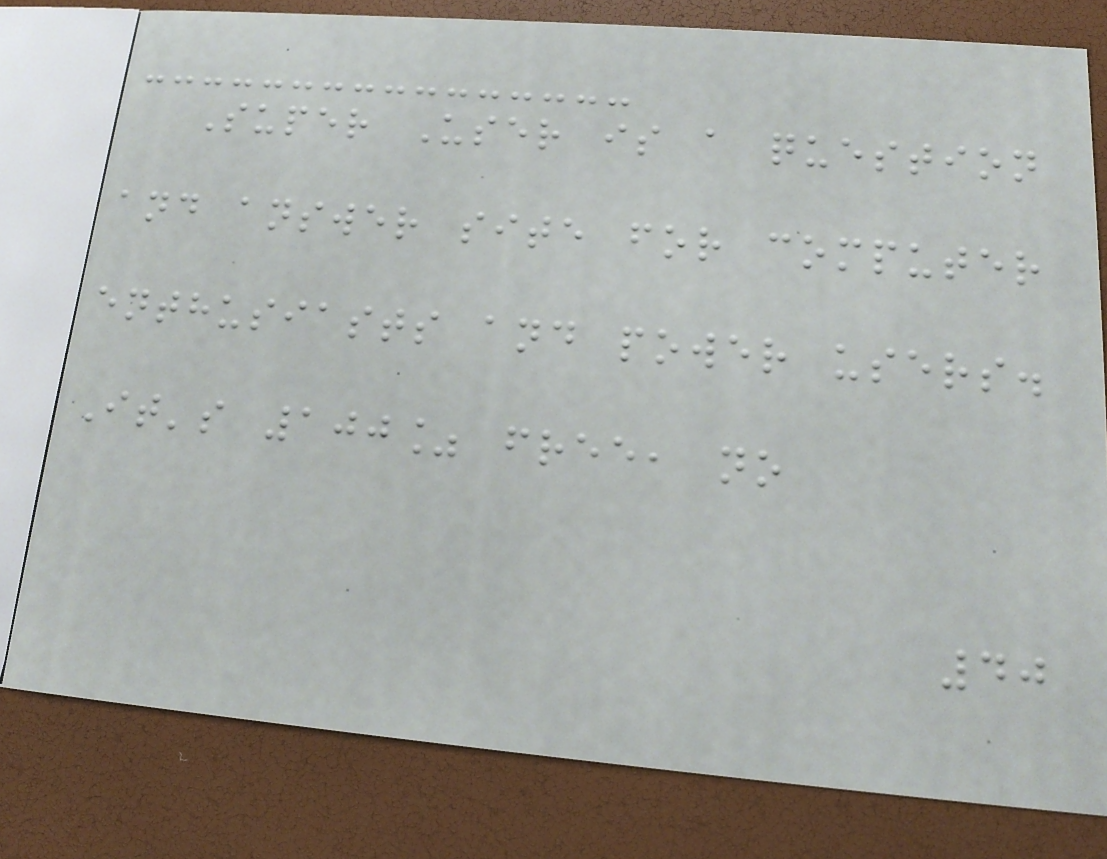Super User is a question
and answer site for computer
enthusiasts and power users.
It's 100% free, no
40
